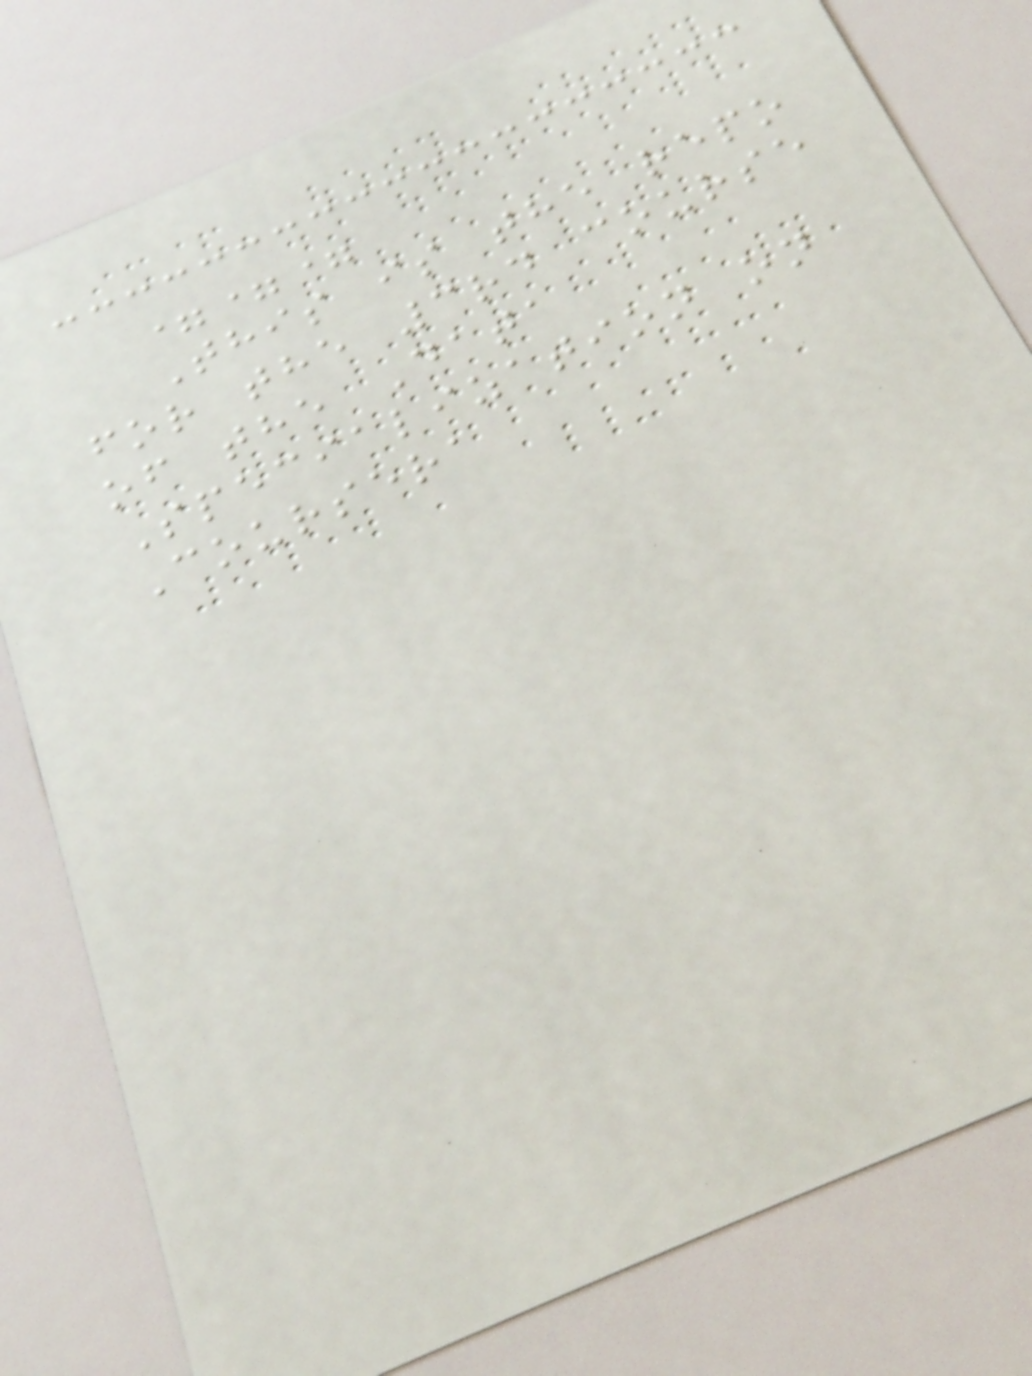===
This is the repo
for the 3rd course
of the Data
Specialization on
Coursera
